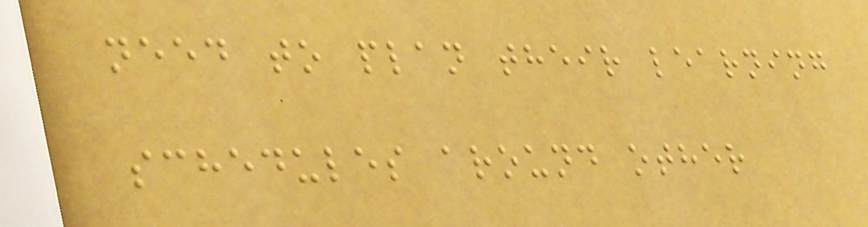need to plan their learning
schedules around other
